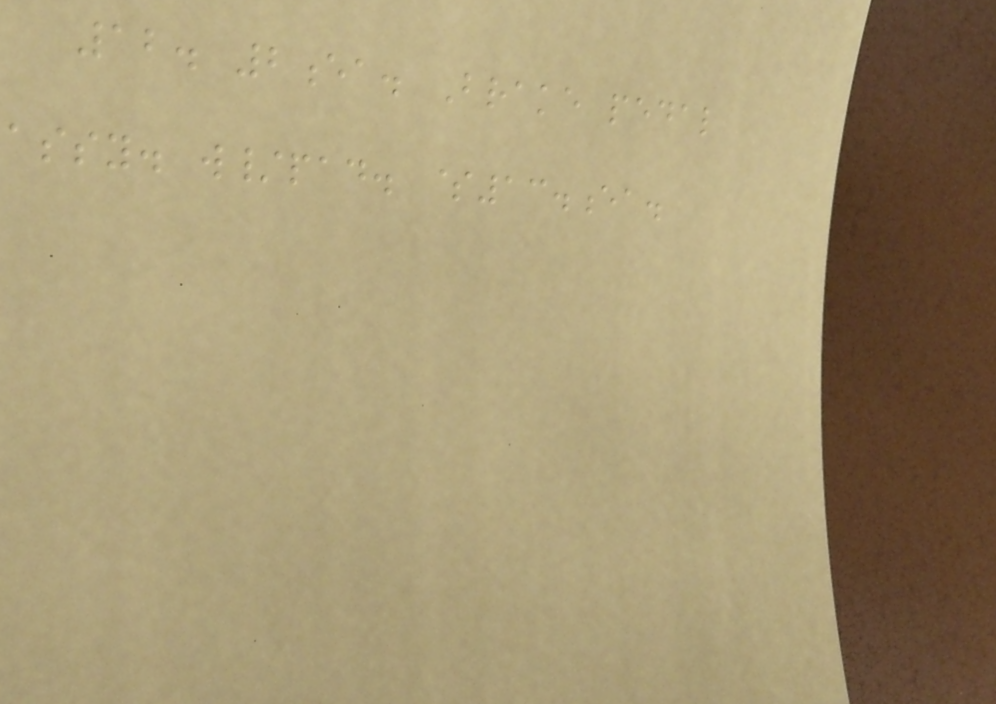12. 2ea. Brake pedal
assy. w/pad. $13.ea.
